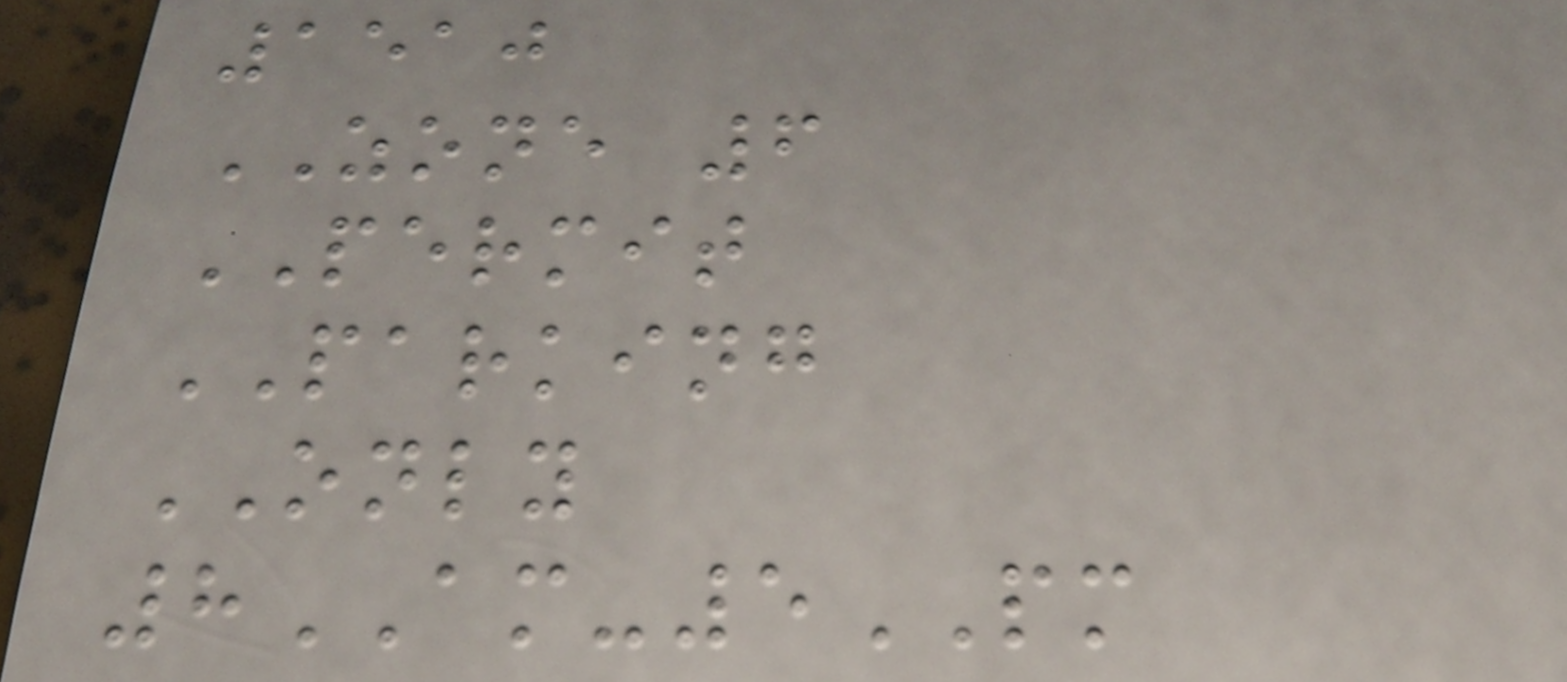1510
ZONE 6
PERMIT
PARKING
ONLY
8AM-5PM
